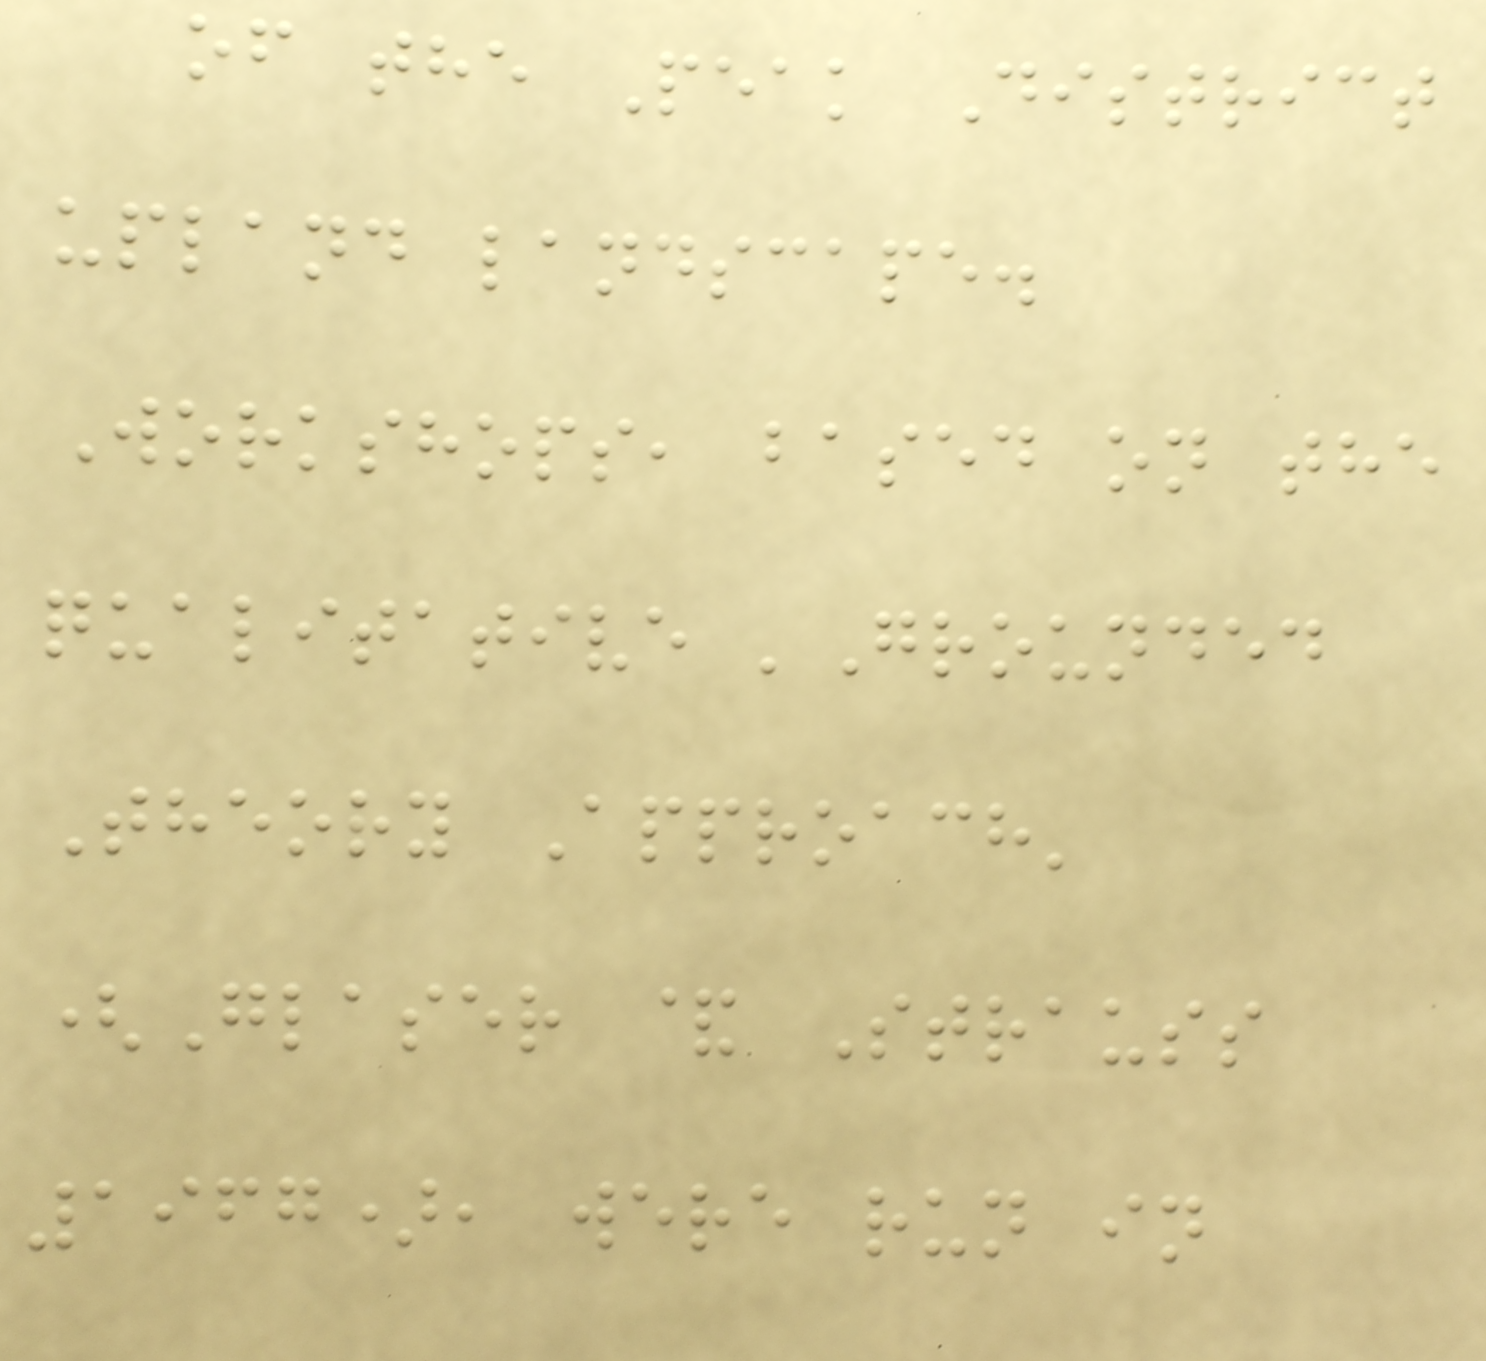of the Peak District
upland landscape.
Workshops, based on the
qualitative 'Grounded
Theory Approach'
(Glaser & Strauss
1967), were run in
